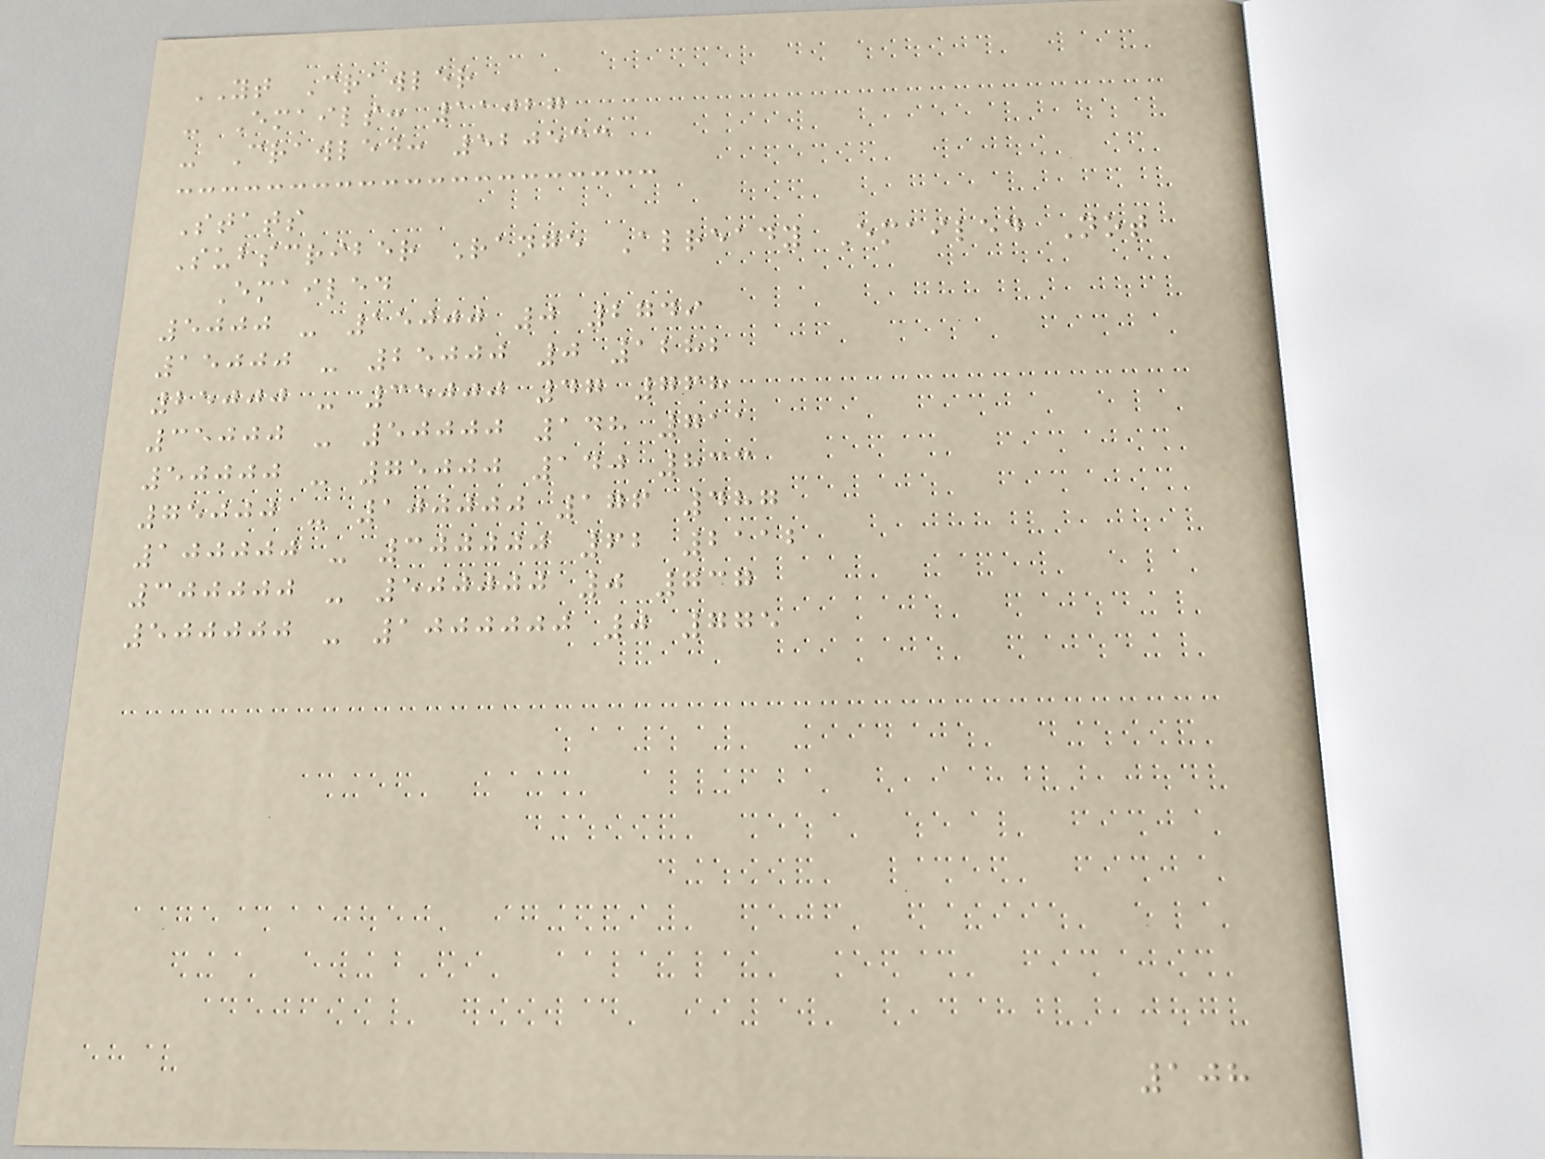YT Crawler
- Emails: 11027
- Crawled: 520533
Stats
Subscriber Range Already Emailed Not
Emailed
5000 - 15000 0 2749
15000 - 25000 0 1282
25000 - 35000 47 768
35000 - 50000 148 711
50000 - 75000 140 833
75000 - 100000 176 487
100000 - 300000 62 2112
300000 - 500000 0 737
500000 - 1000000 0 775
108
